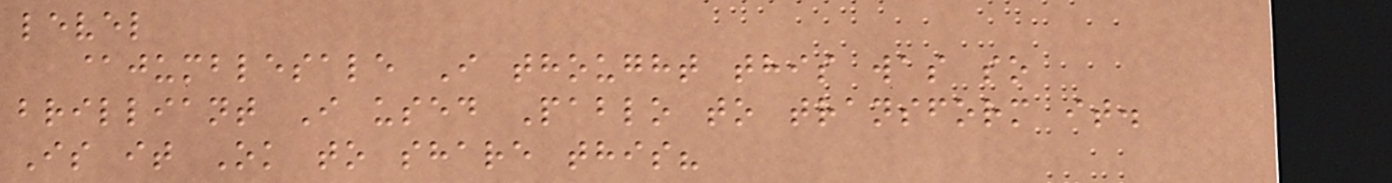level
@jumblesale I thought this was so
brilliant I used Pablo to transform it.
Is it Ok to share this?
